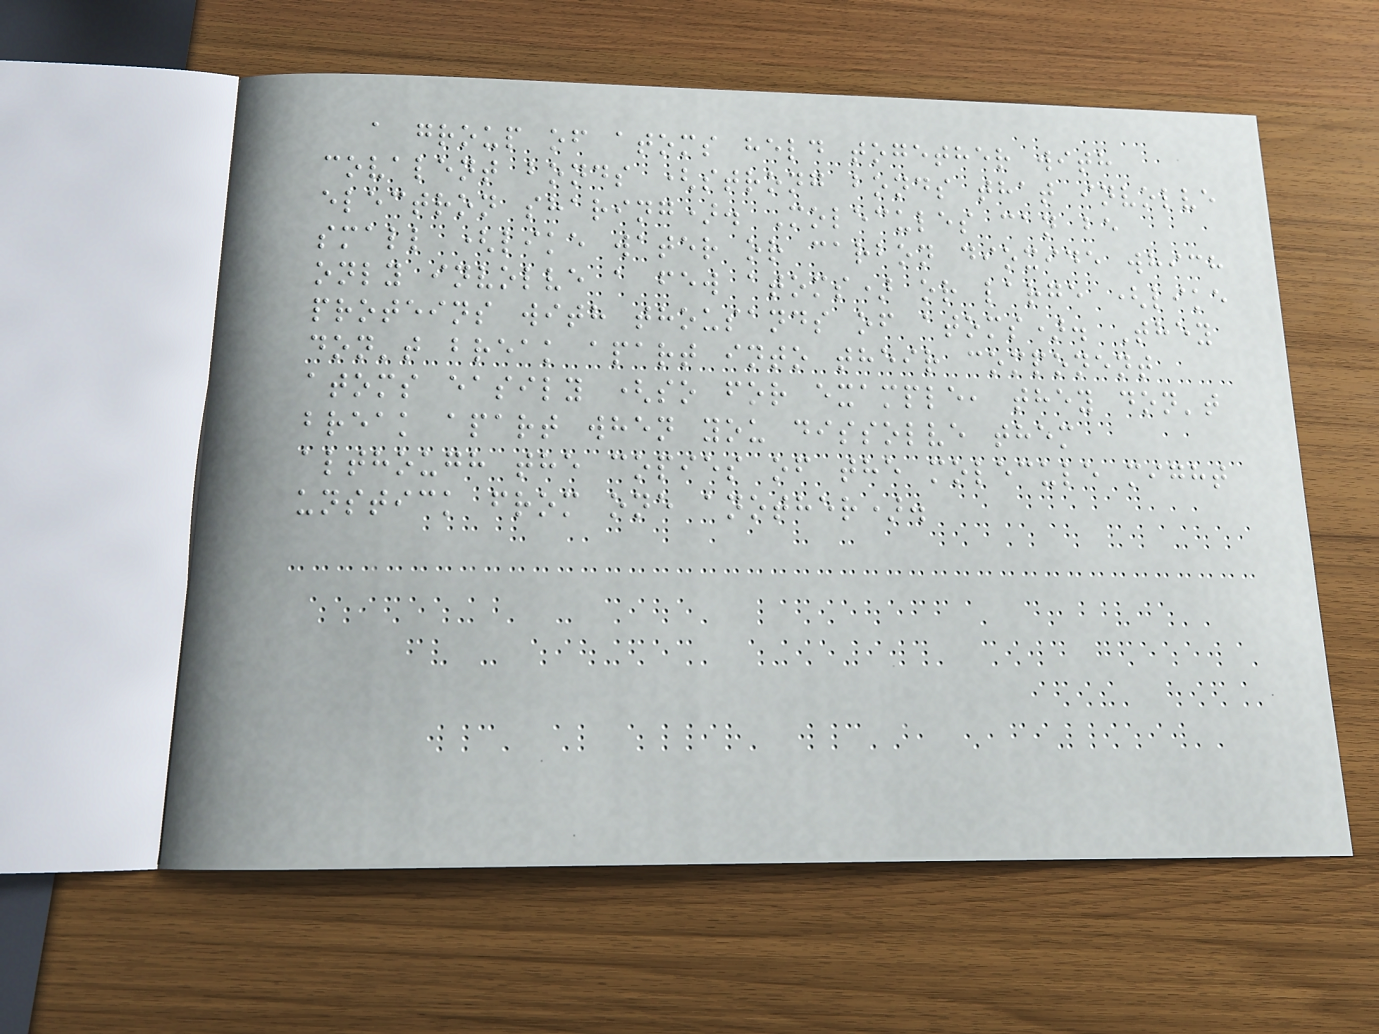a group of atoms held together with
covalent bonds (strong bonds that involve
electron sharing). Molecules can be
small (like water or carbon dioxide which
only involve a few atoms) or large (like
proteins with thousands of atoms). They
don't break apart into their component
atoms easily (so for example, they don't
break apart when you dissolve them
although the copies of the molecule might
unstick from one another).
